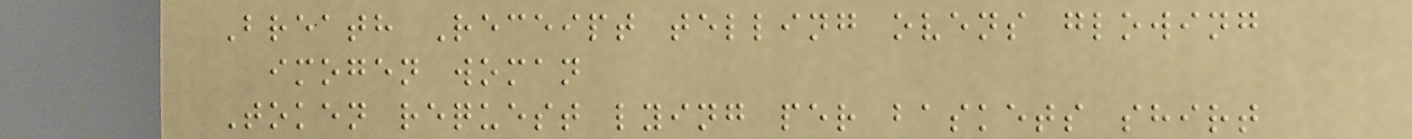Breath Receipt telling ovens glowing
imogen woman
Token request lying per baskets shirt
